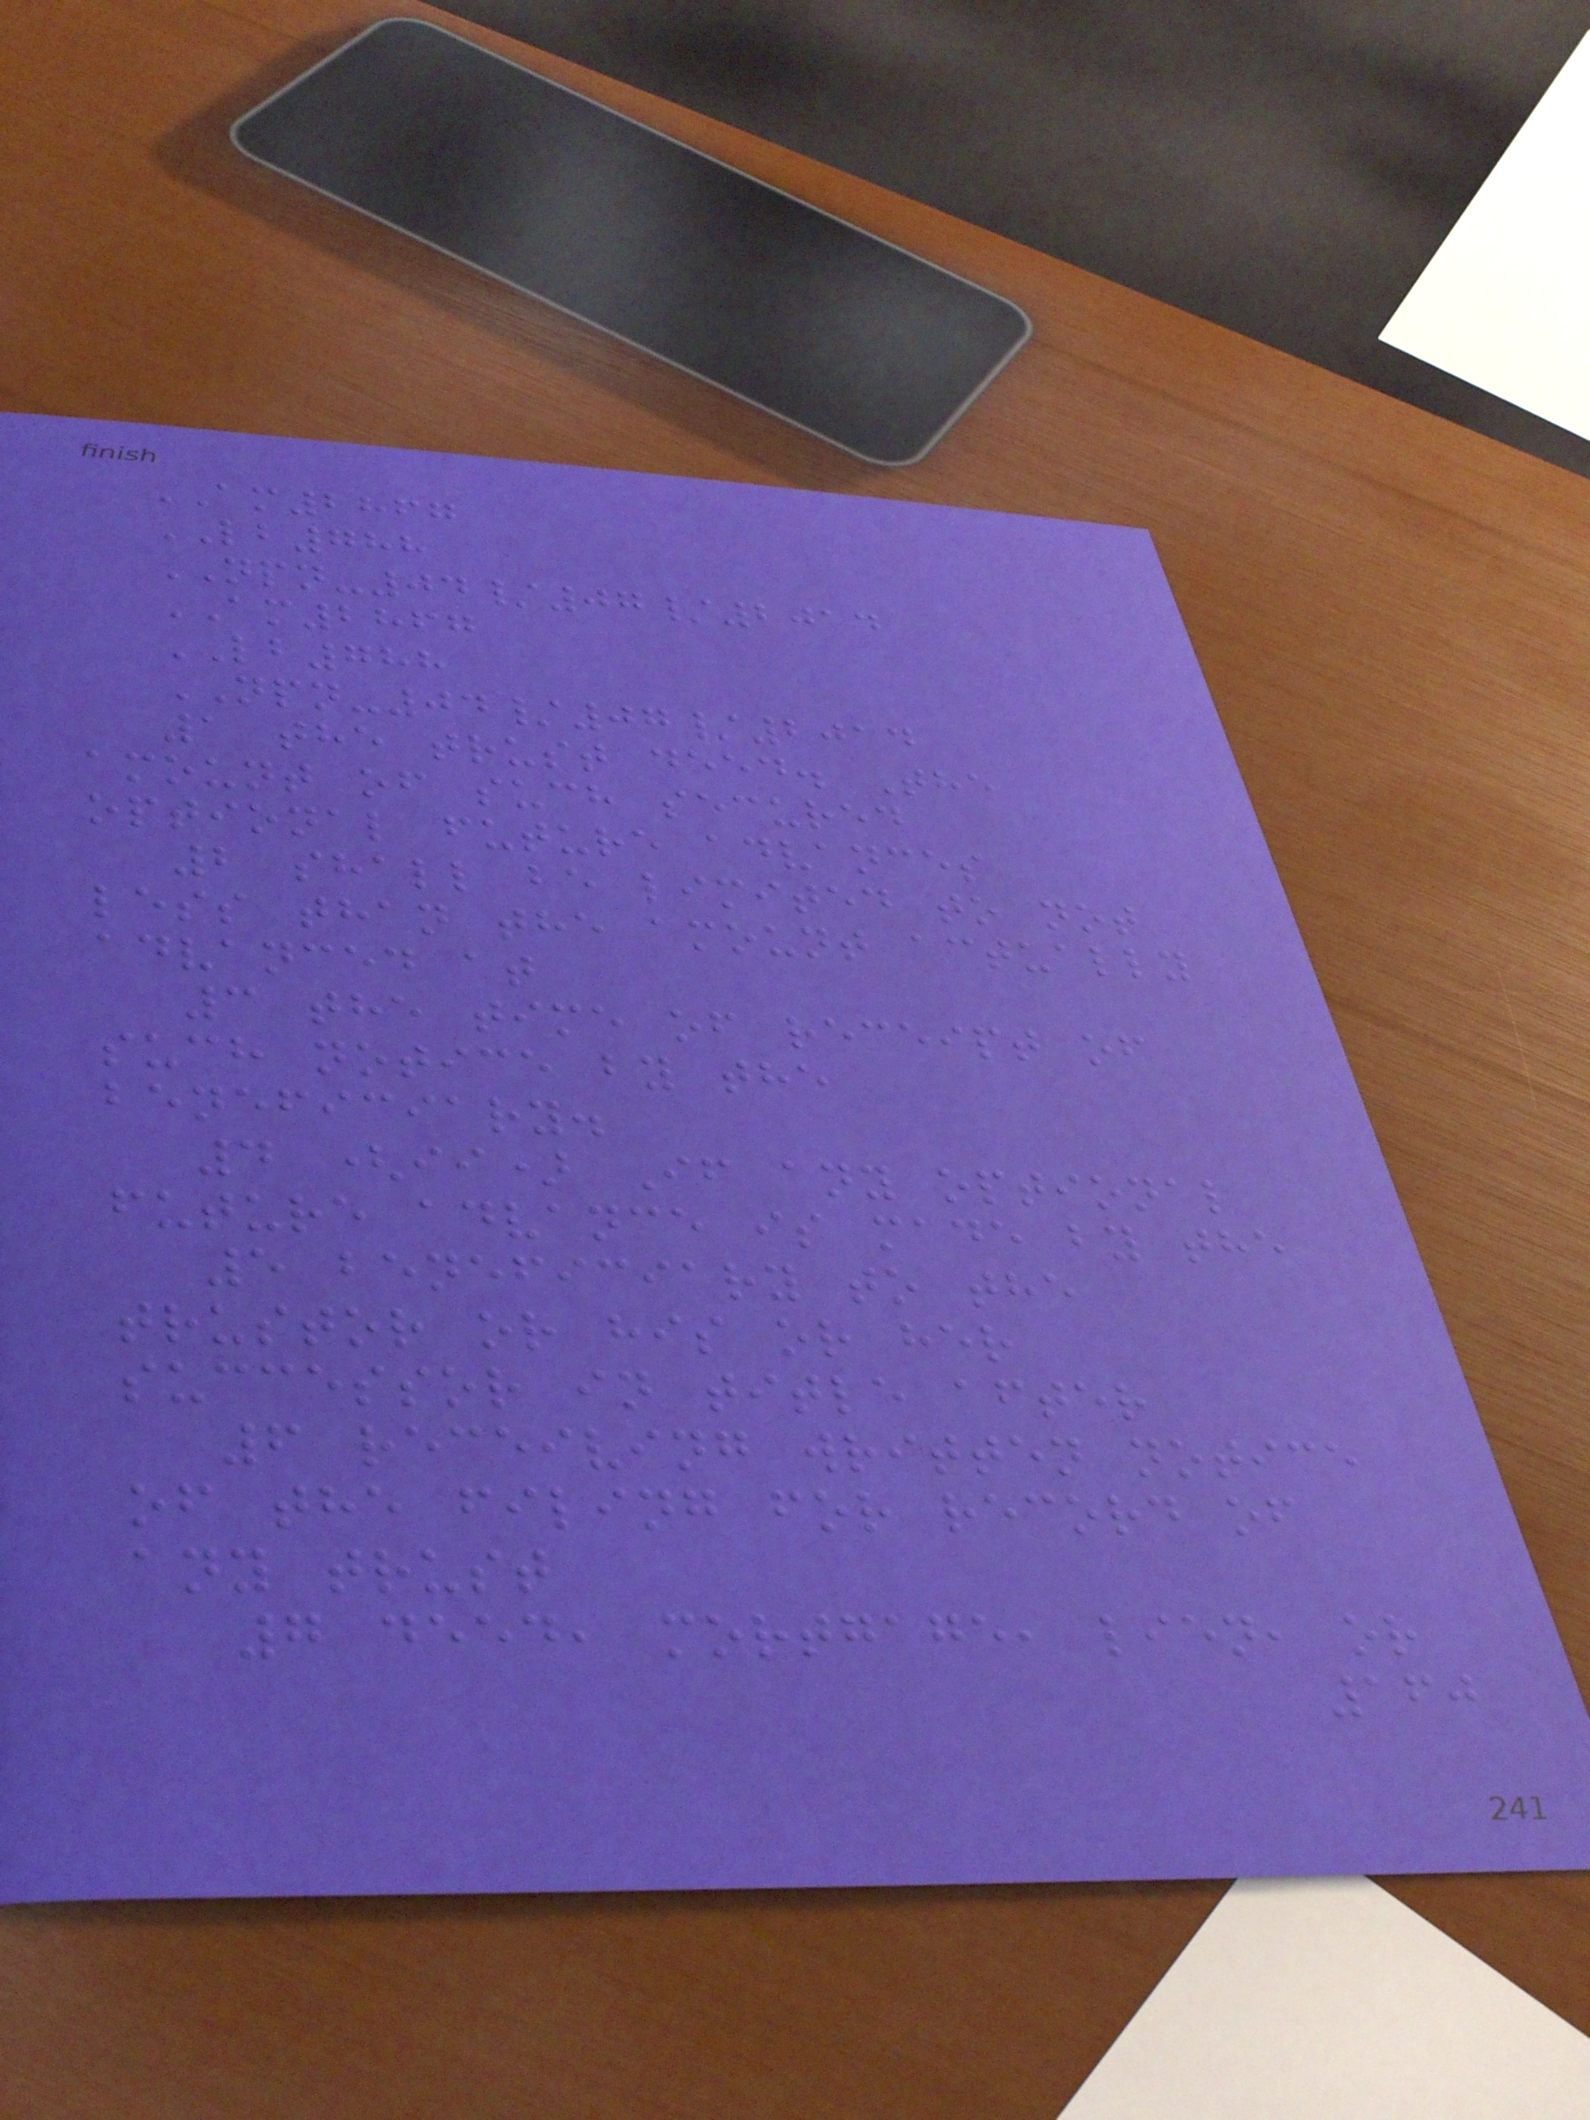AM2867
LB788
NPN-04/07/2014
AM2867
LB788
NPN-04/07/2014
1 the trust deed. The
amount of such secured
optional future advances
2 shall be limited to not
less than the amount actually
advanced at
3 the time of receipt of
such notice by the
beneficiary.
4 (ii) If any optional
future advance is made by the
5 beneficiary to the
trustor or his or her
successor in title after
6 receiving written notice
of the filing for record of
any trust
7 deed, mortgage, lien, or
160
